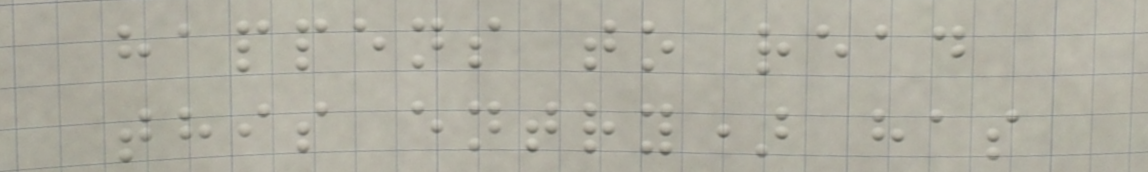happens to read
this entry) has
